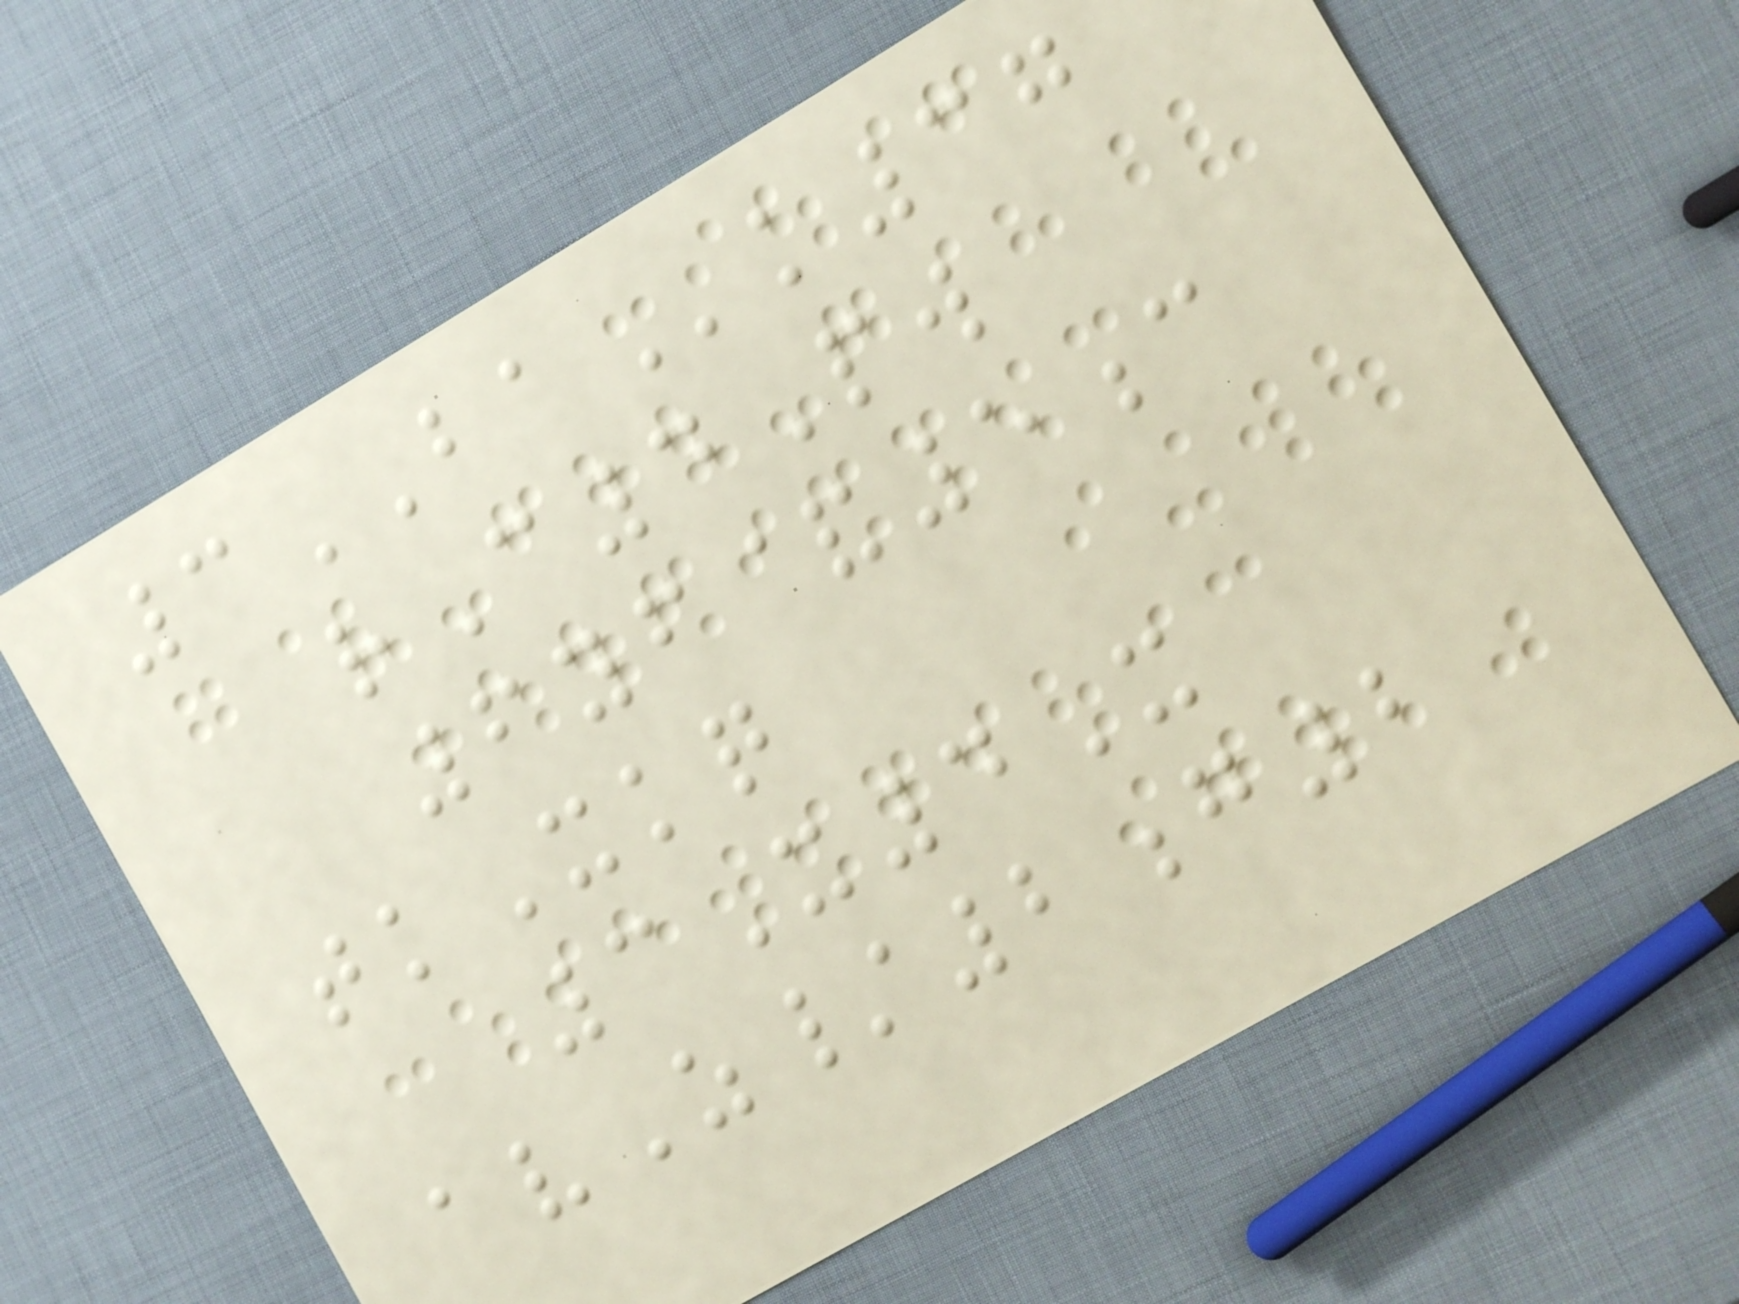3BAk37
rC4Pw
6yf&5c
tkXkq
3X4X
avZ/2g2
